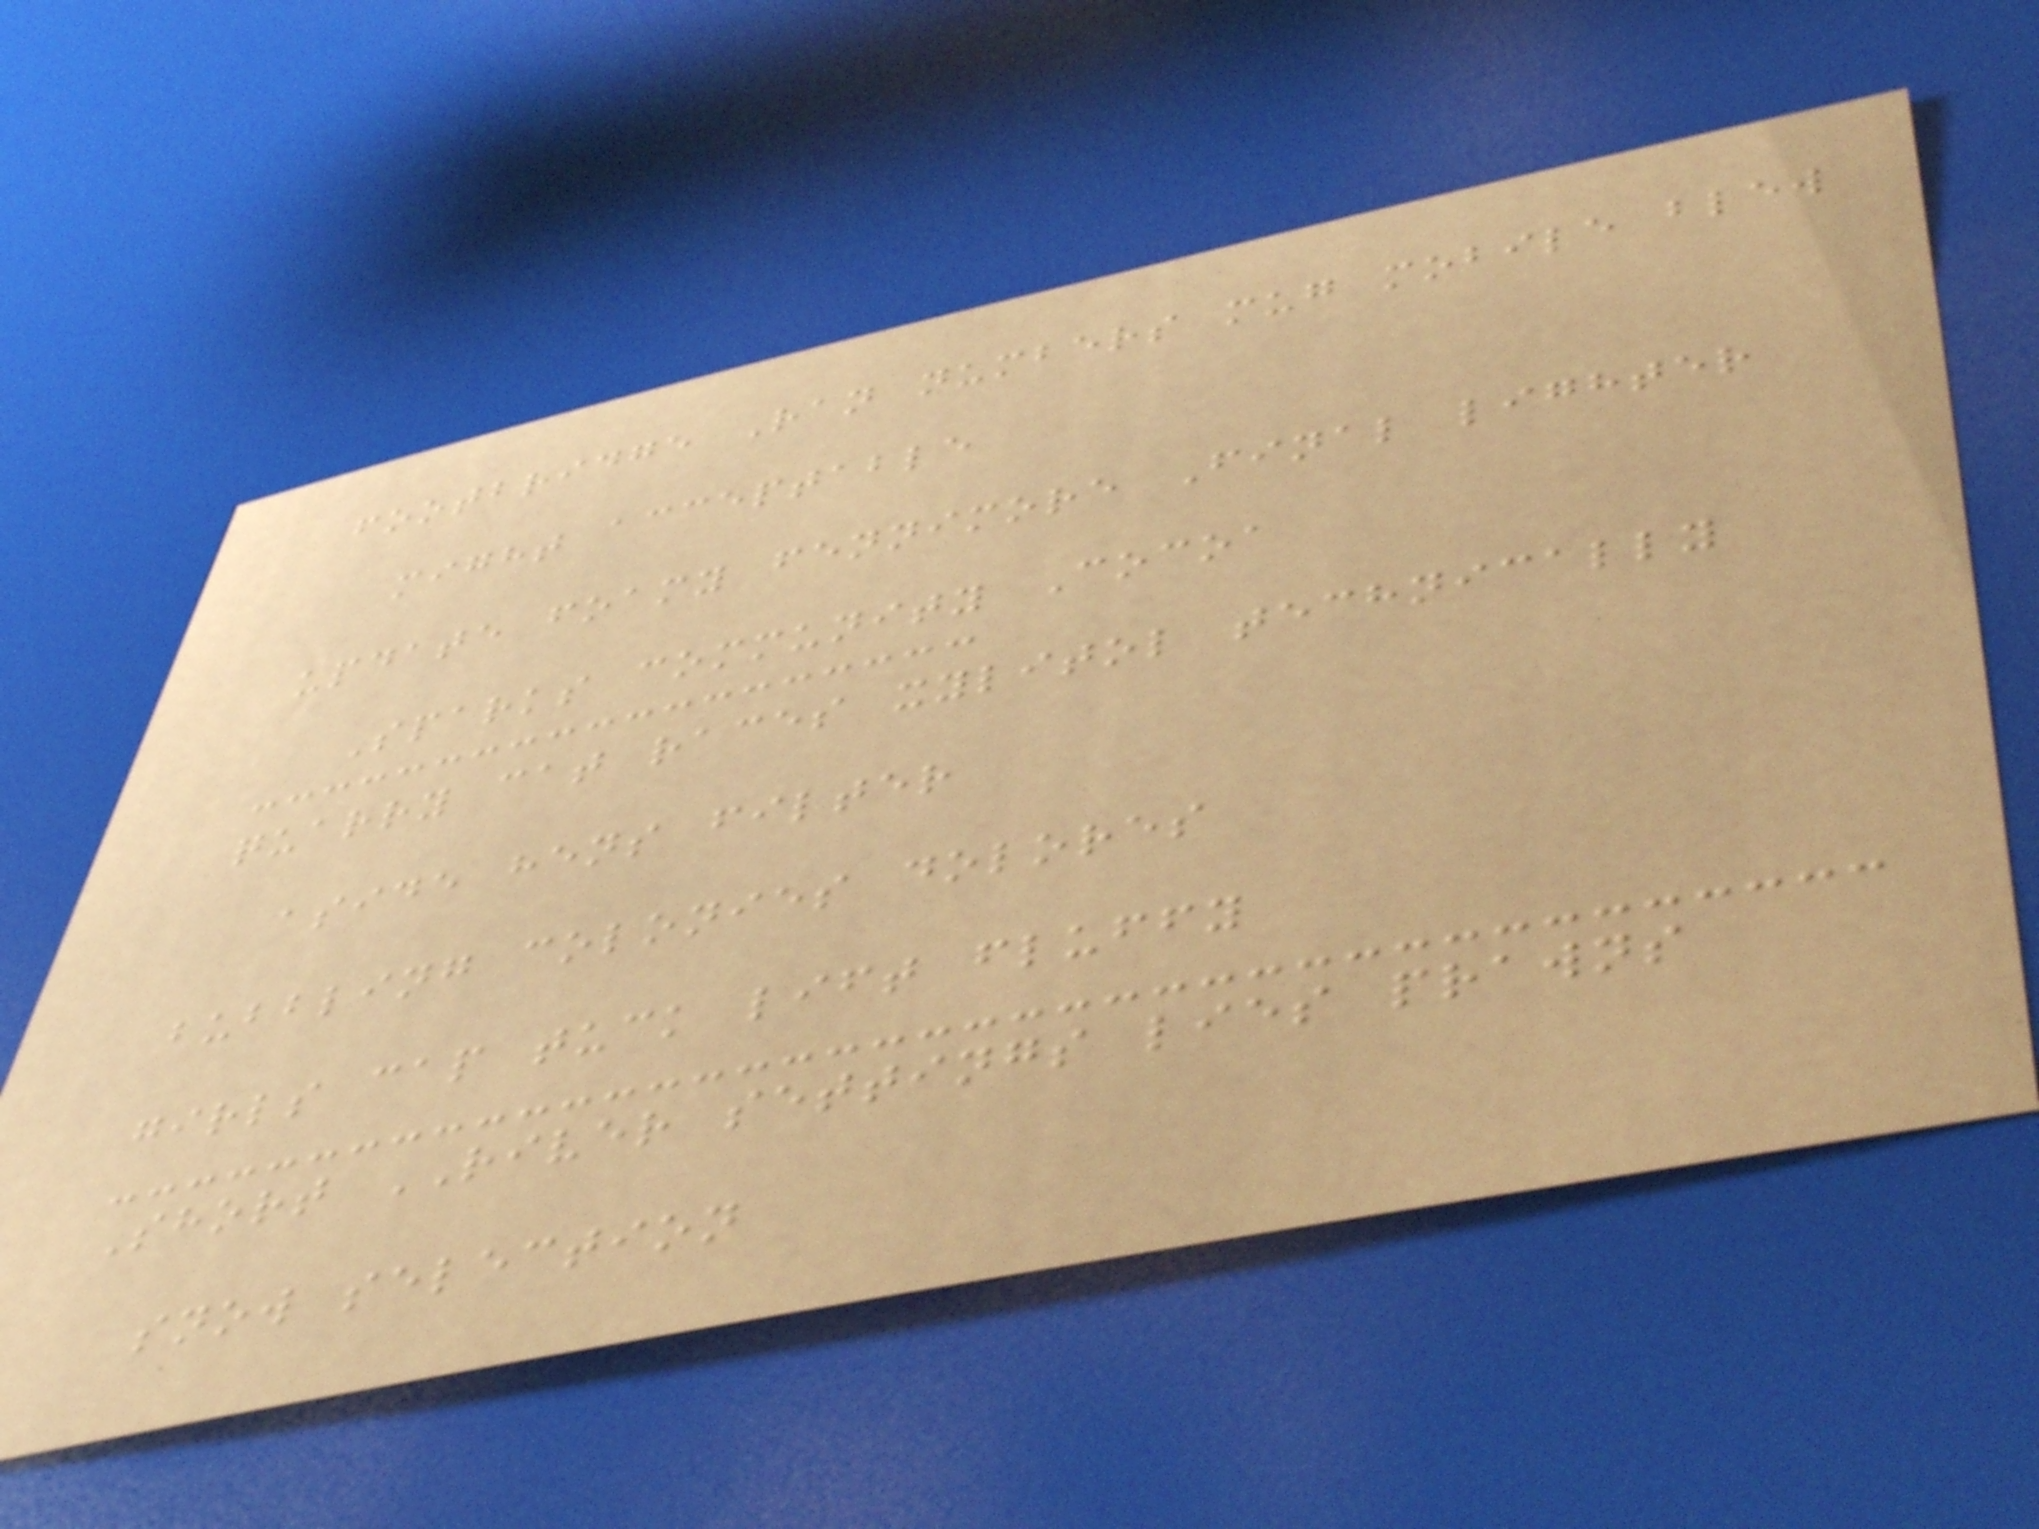footbridge Ran numbers mug mobile blew
might acceptable
update foamy fennimore Final lighter
Sparks community Cocoa
quarry cat races xylitol technically
aside hens filter
bubbling colonies dolores
girls cap tuck lift fluffy
Short RIVER settings lies prawns
snow selection
